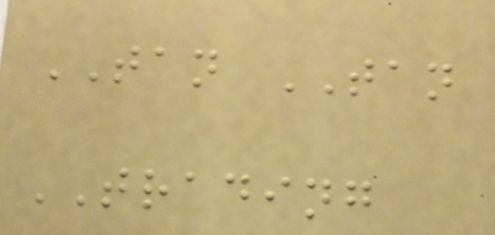TAN TAN
TRADING
